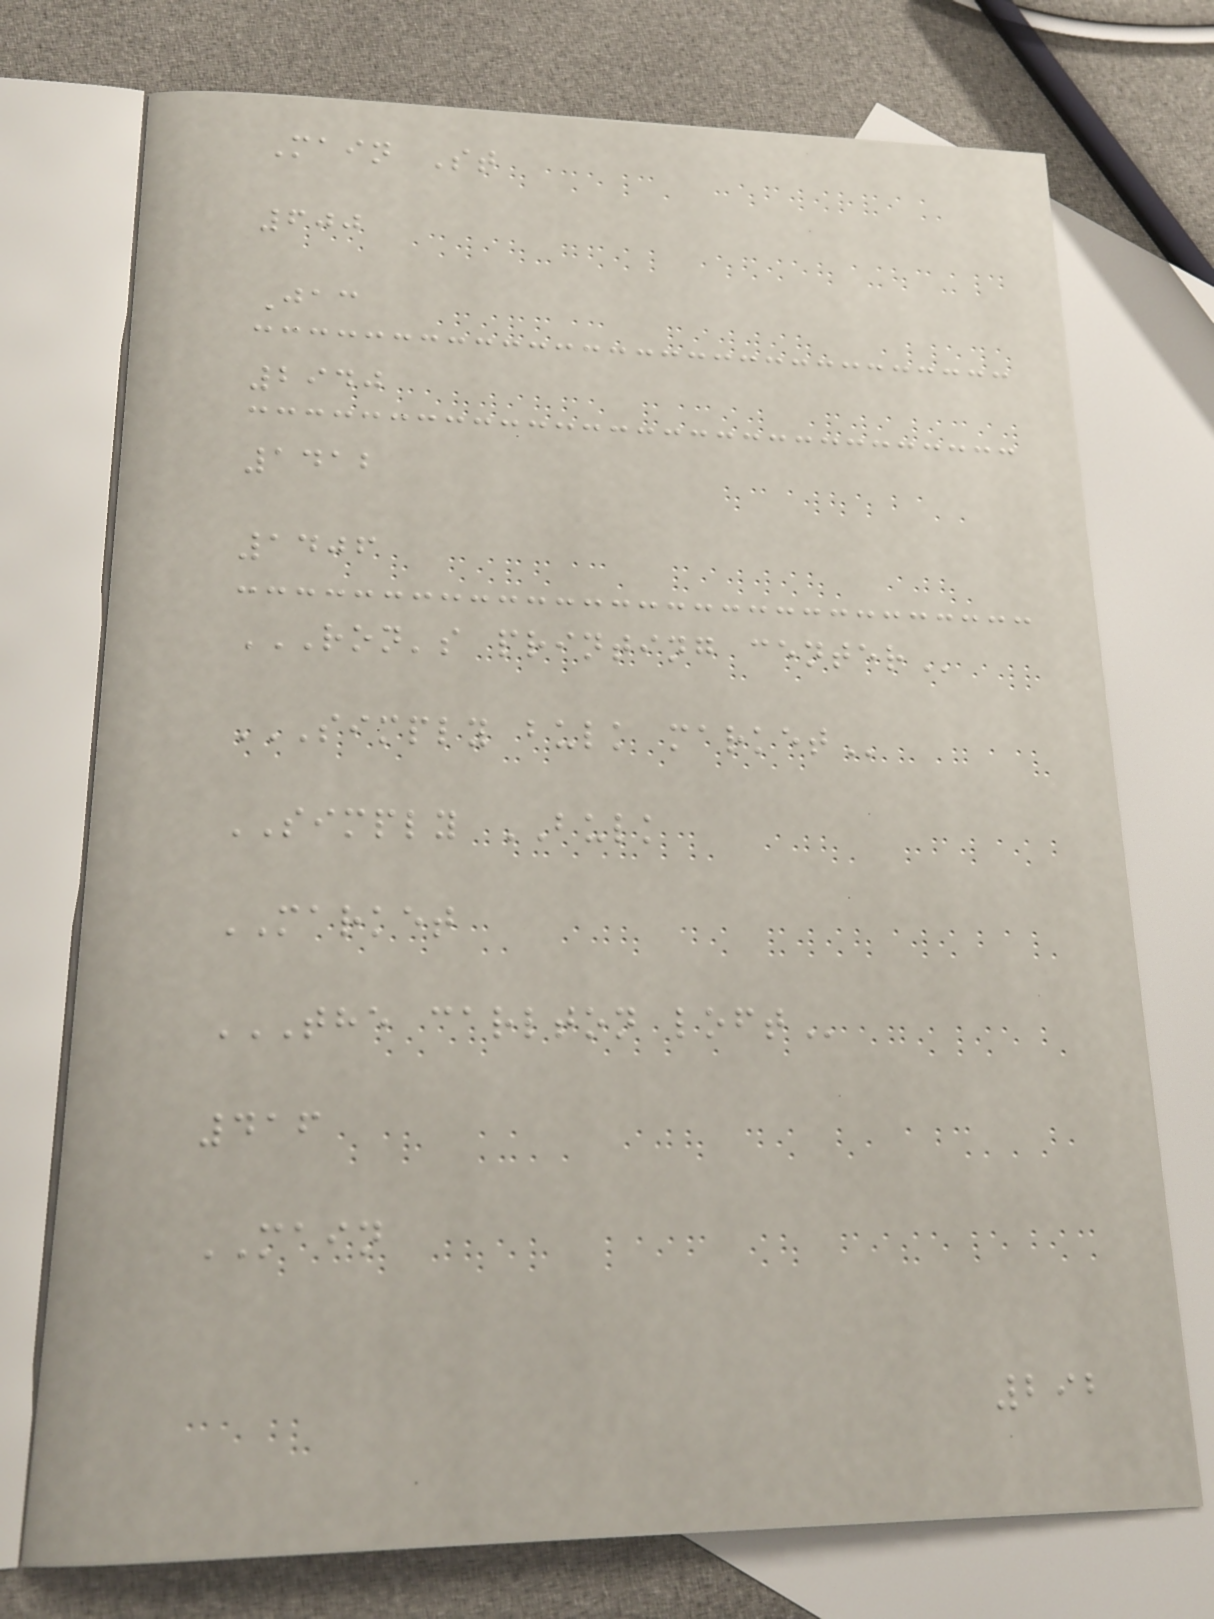Main St
600
Jac
2940
1412
1406
RON'S PRINTING CENTER
SIMPLY BULK MARKET
SIMPLY BULK
MARKET
THE CARLTON LOFT
416
MAIN
292
